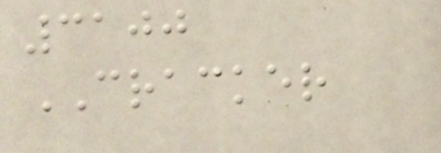3100
CRACKER
